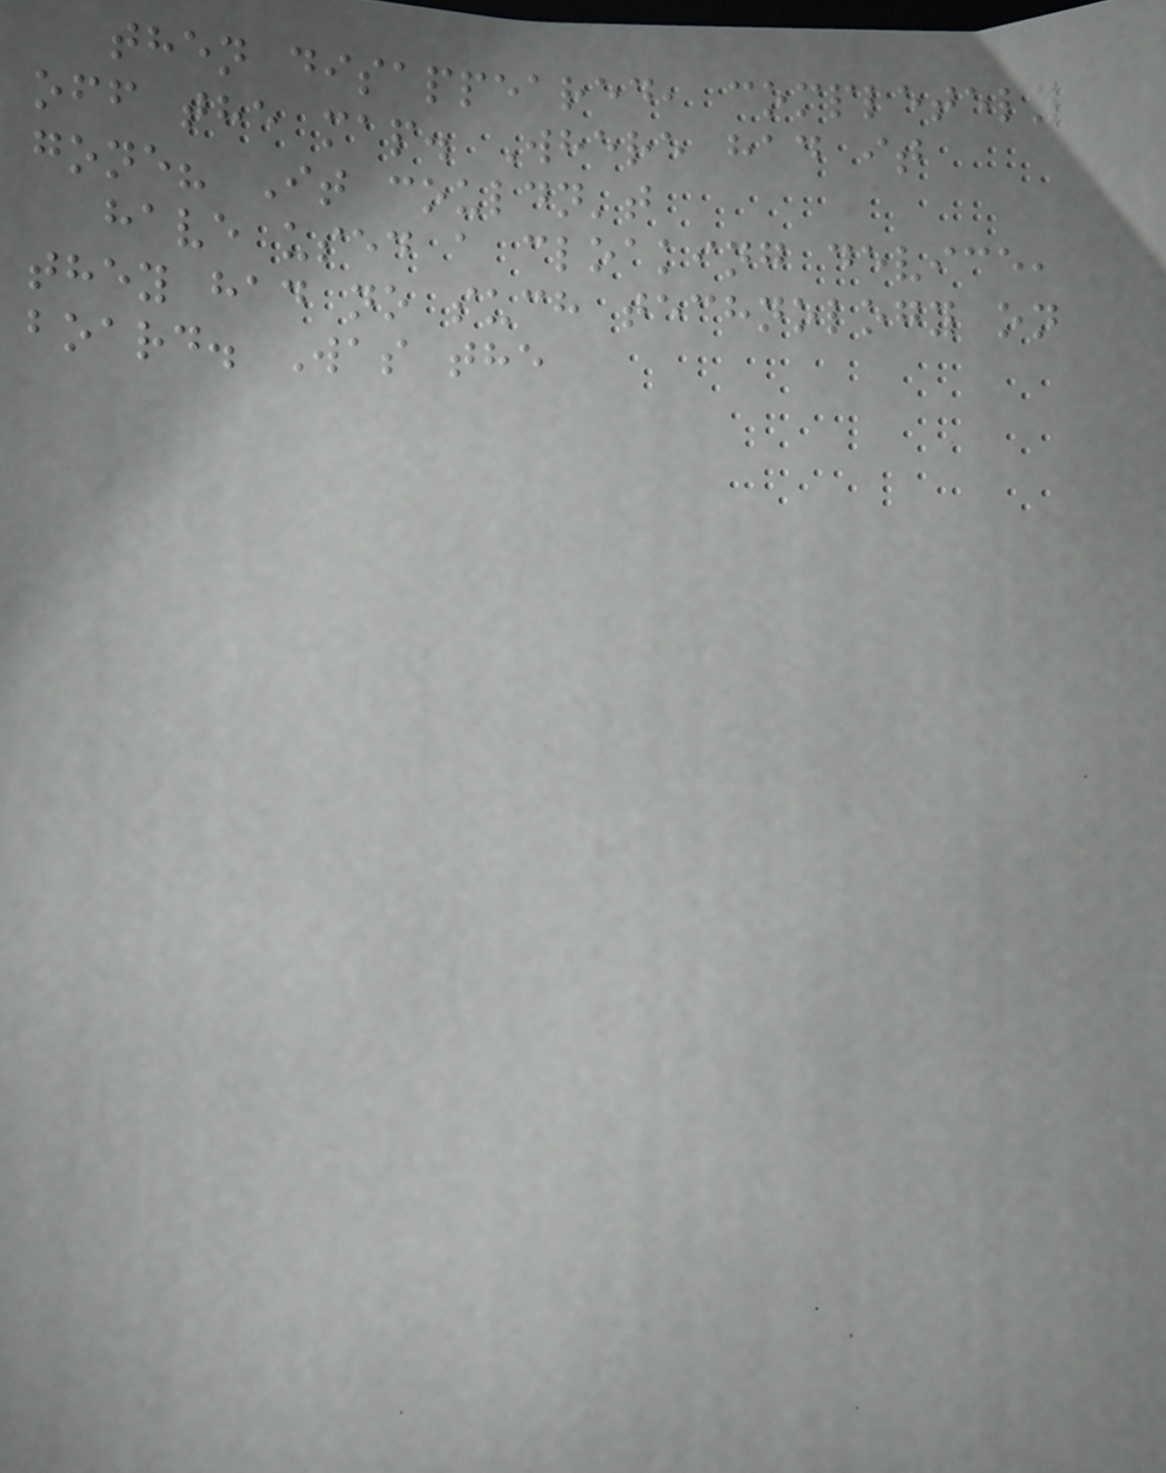then disappeared, completely
off the map. Where had it
gone? It couldn't
have used a cloaking device,
they had no such technology on
board. Was the
